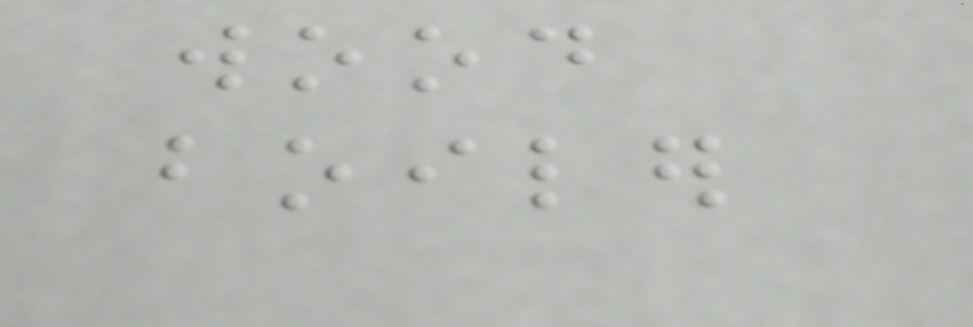wood
boiler
